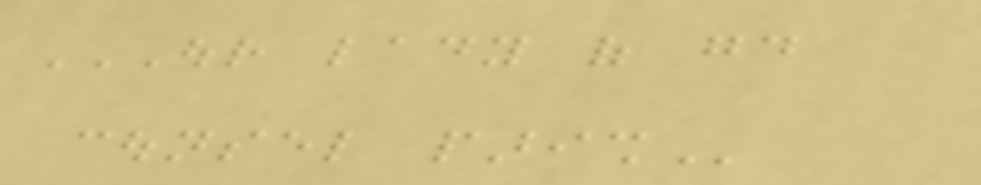OUR LADY OF GOOD
COUNSEL PARISH
